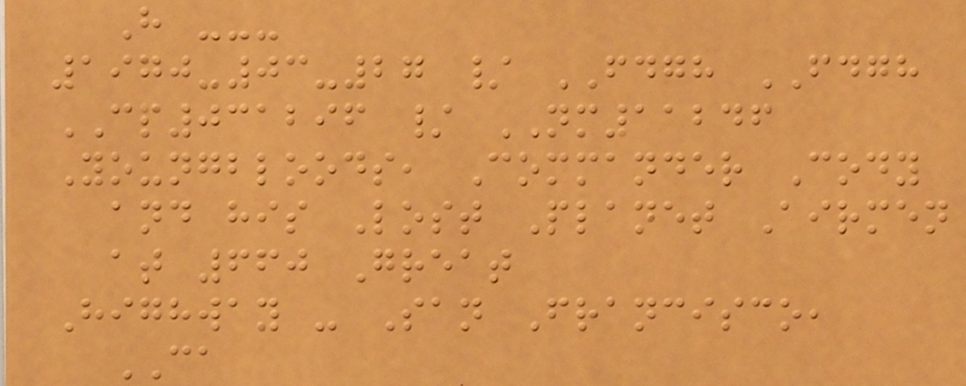H ---
1970-03-27 / FDGH FDGH
CP031296 / NM11246
Youngbloods, Commander Cody
and his Lost Planet Airmen
at 660 Great
Highway - San Francisco,
CA
